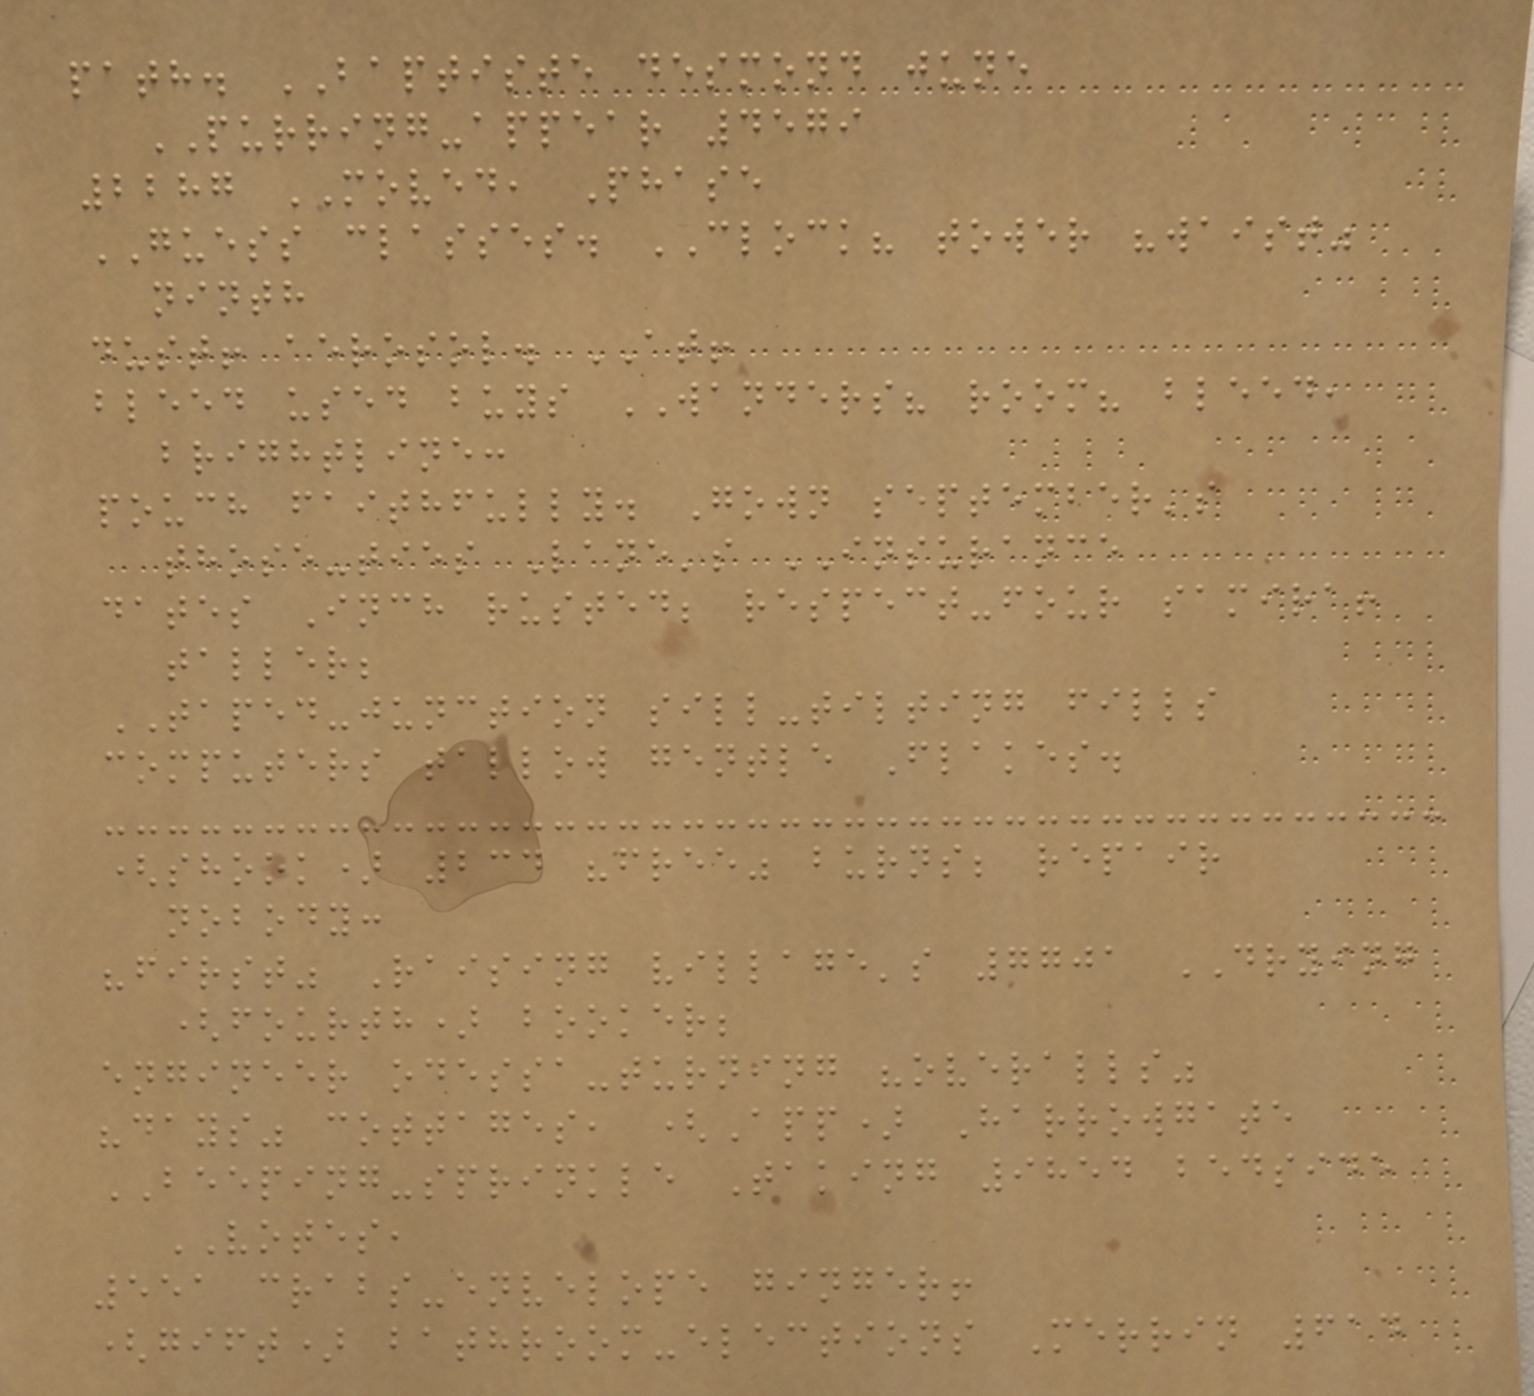path. BAPTISTE desmond june
PURRING-appear 4579
2287 MOVED, Phase
GUESS classes. CLOCK? tower "waist"
ninth
dust! aerosol. AT!
bleed used buys WANDERS? room? bleed,
brightline:
pouch faithfully. Gown september's
those-ties Lane's INSURANCE
dates Inch rusted; respect-four samira!
taller;
TAPED-junction sill-tilting fills
computers tallow gentle Flakes.
(shook) 234 "free" burns; repair
nobody:
"first" Raising village's 7701 DRYING
(fourth) booker;
engineer odessa-turning "overalls"
"days" cottages, (App) Harrowgate
BEEPING-sprinkle Taking 9854 bedside
VOTES,
551 crabs-envelope ginger!
(gift) bathroom-elections Merrin 614
